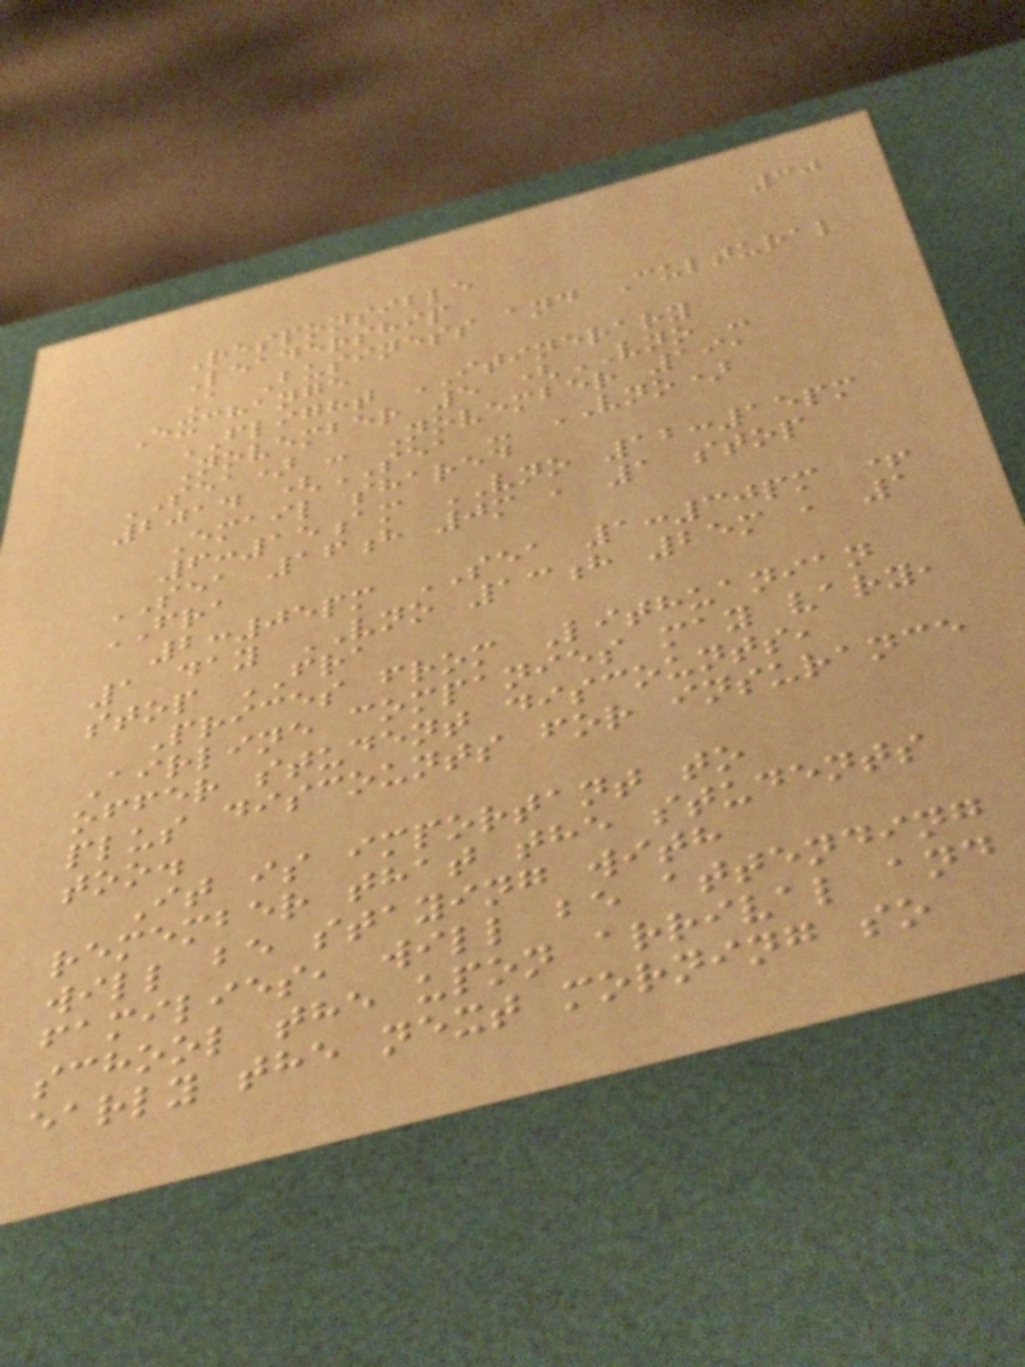30
Responsible
Leadership
A Business and Cultural
Exchange
FLIGHT ITINERARY
November 5 (VNO -
SEA) - November 19,
2014 (SEA - VNO)
Email shared
6:15am VNO 12:15pm
SEA 16h 0m , 1 stop
FRA
2:05pm SEA 1:30pm +
1 day VNO 13h 25m , 1
stop FRA
Prices from Lithuanian
Airline companies may vary,
offer student discounts,
plus discounts for insurance
too.
It is important to
remember that the students
will be staying with
families, will be attending
school the upon arrival and
early the next morning so
